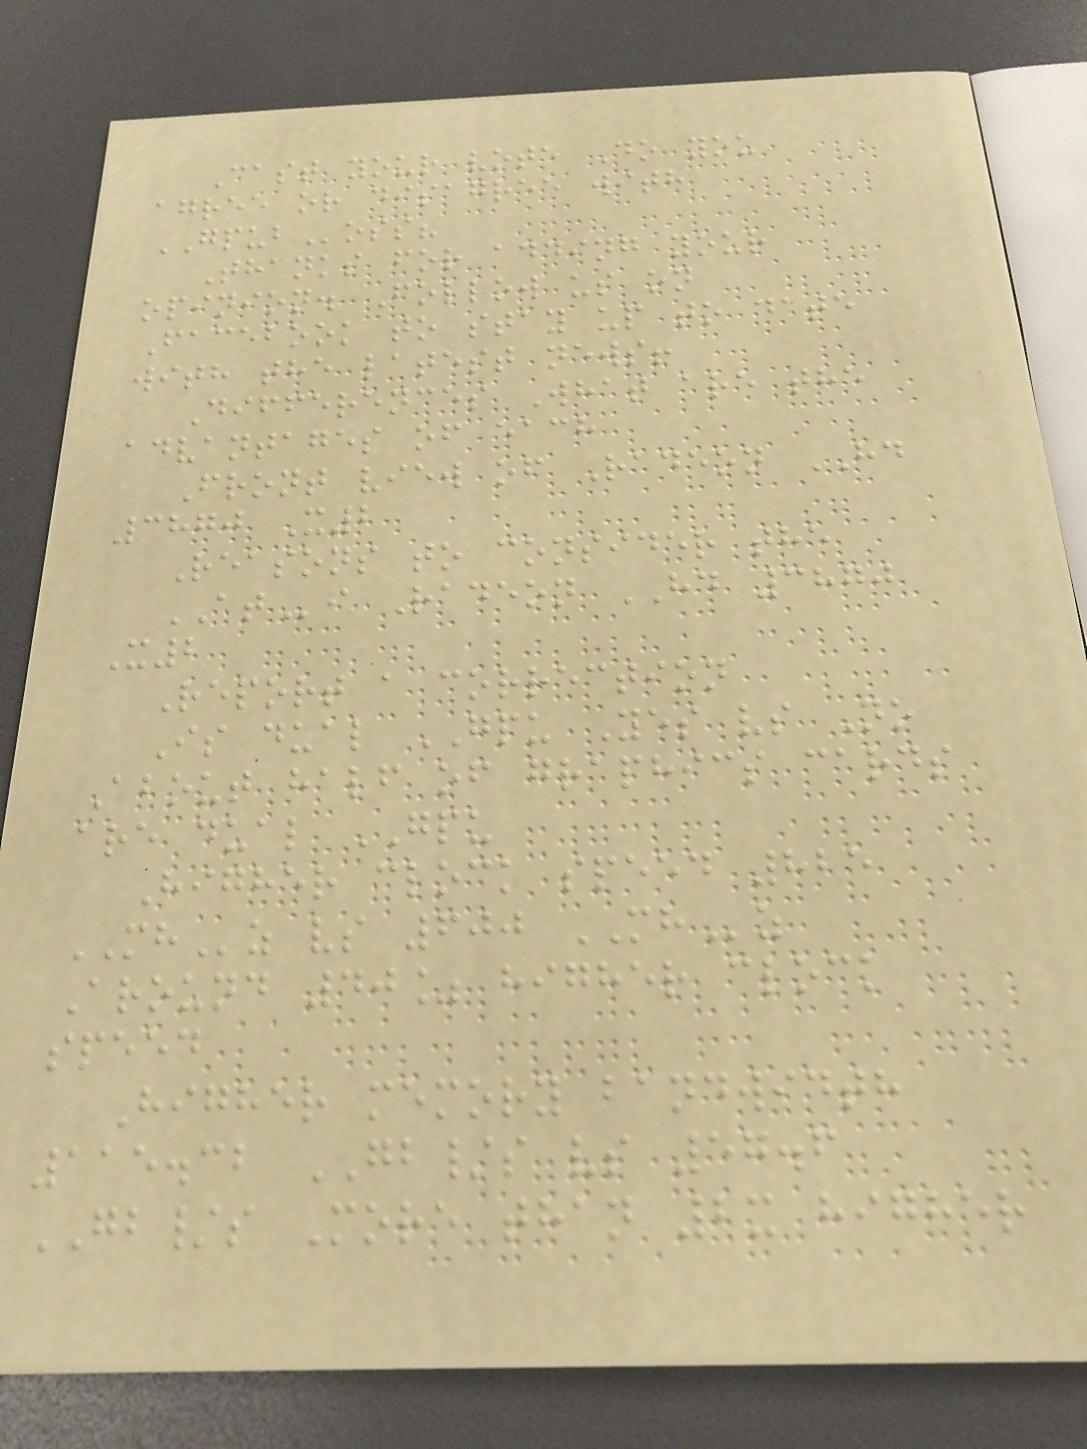Cast your vote Do you
agree or disagree with
GPUBoss?
Thanks for adding your
opinion. Follow us on
Facebook to stay up to date
with the latest news!
Differences What are the
advantages of each
Front view of Radeon HD
3870 X2
Reasons to consider the
ATi Radeon HD 3870
X2
Report a correction
Is dual GPU Yes vs No
About half of graphics cards
are dual GPU
Higher clock speed 825
MHz vs 600 MHz
Around 40% higher clock
speed
Higher memory bandwidth
115.32 GB/s vs 57.6
GB/s More than 2x higher
